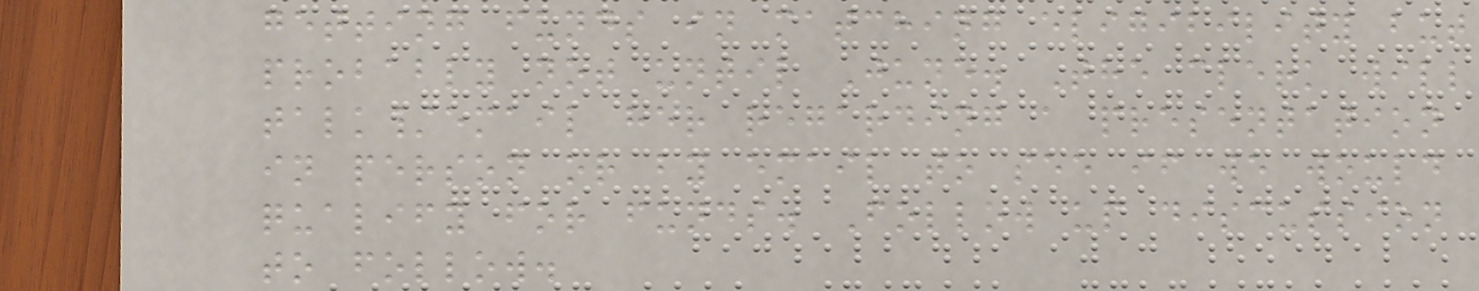getting funds in matching eligibility but
probably not until June. The clerk will
talk/email her regarding a presentation
in person or by email to see if we would
qualify for funds. Follow up discussion
to follow.
